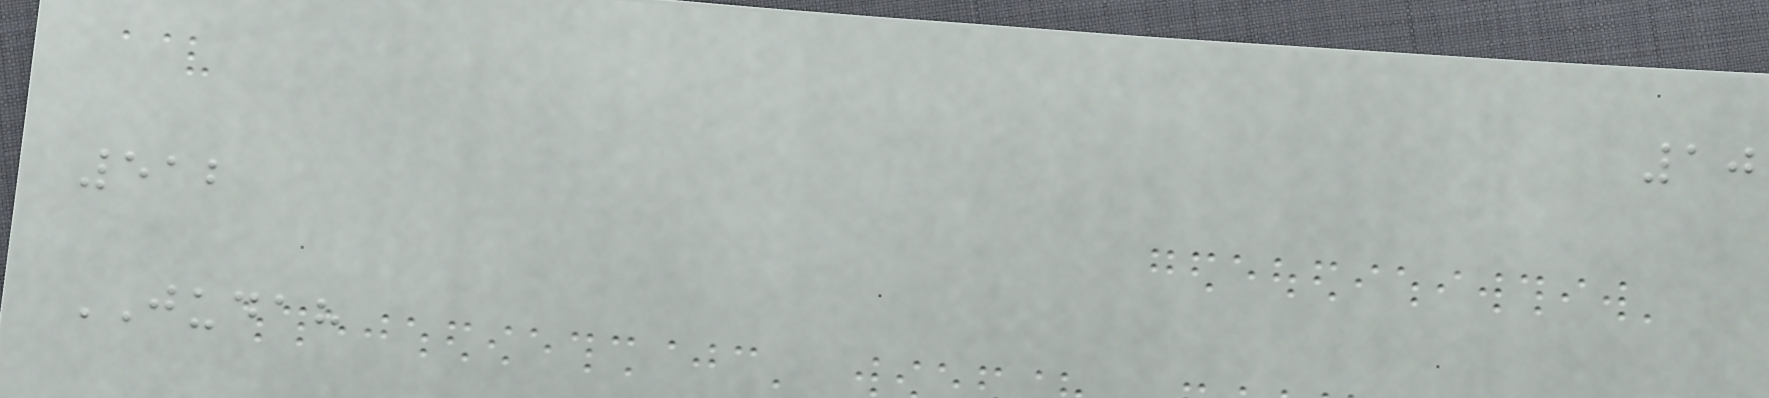10
512
JUDAH
